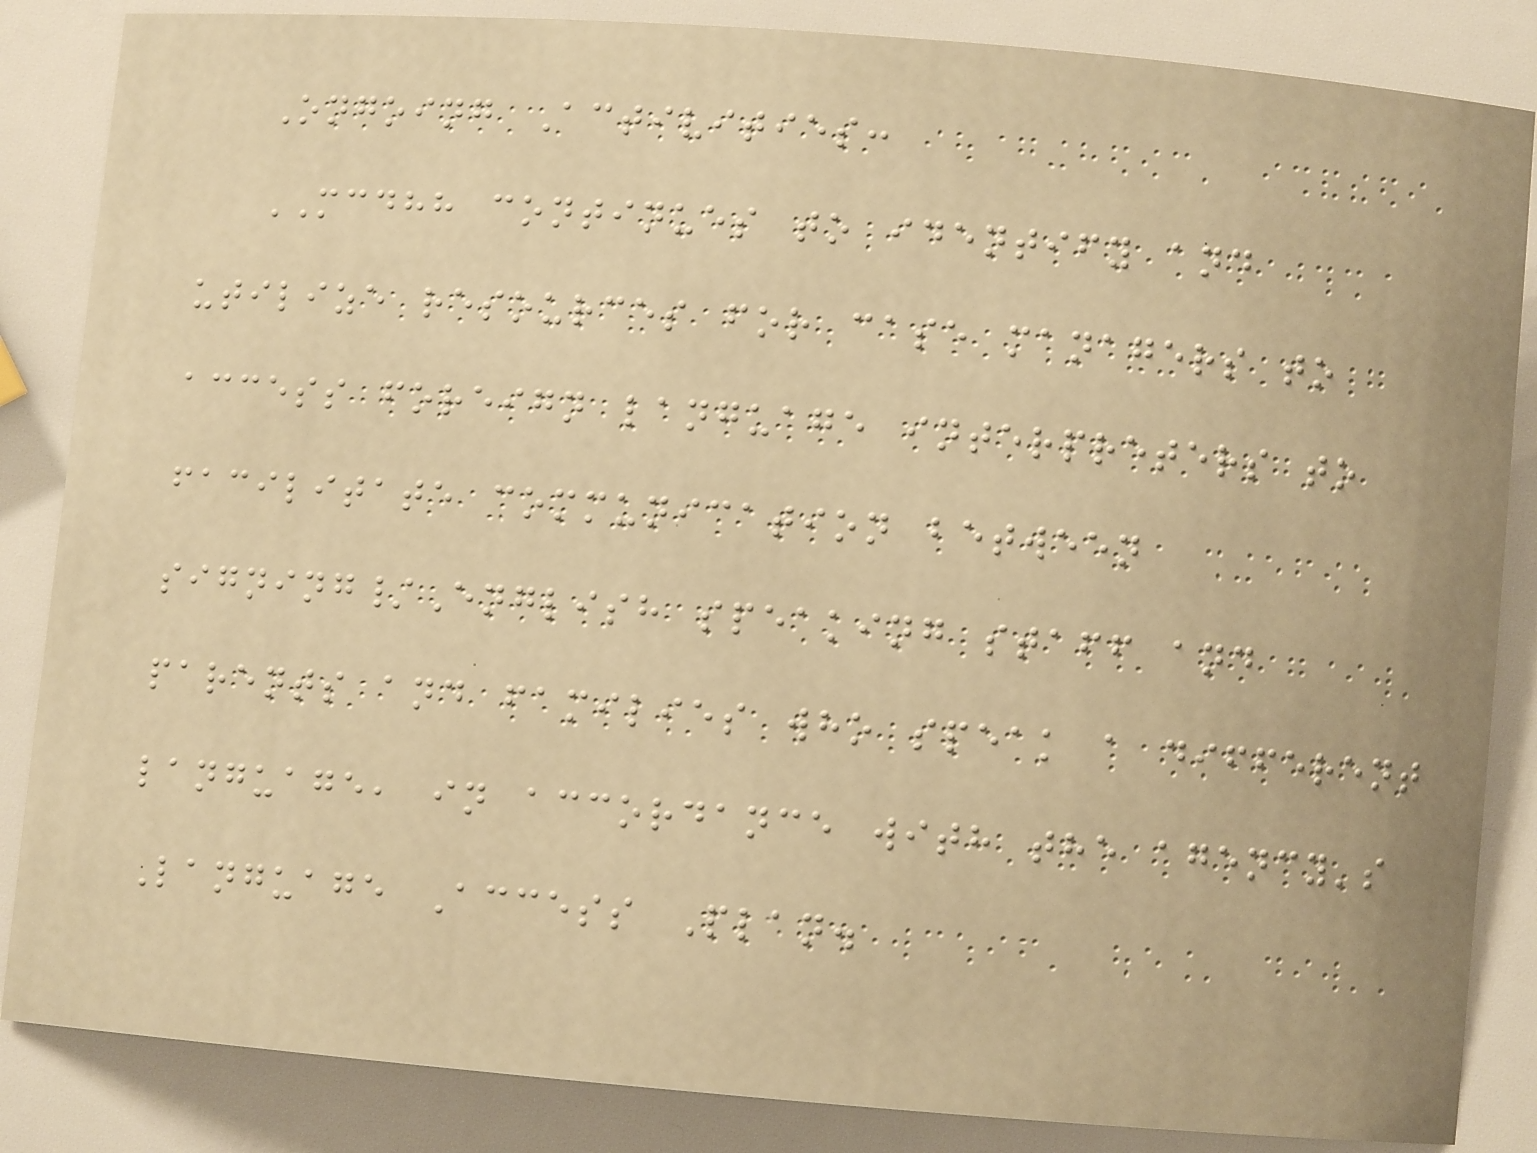Ongoing Activities:
MCDHH continues to identify and
utilize resources for case managers to
access foreign language interpreters to
facilitate communication between
signing/English speaking staff and
parents and families who speak a different
language, in accordance with the agency's
Language Access Plan.
